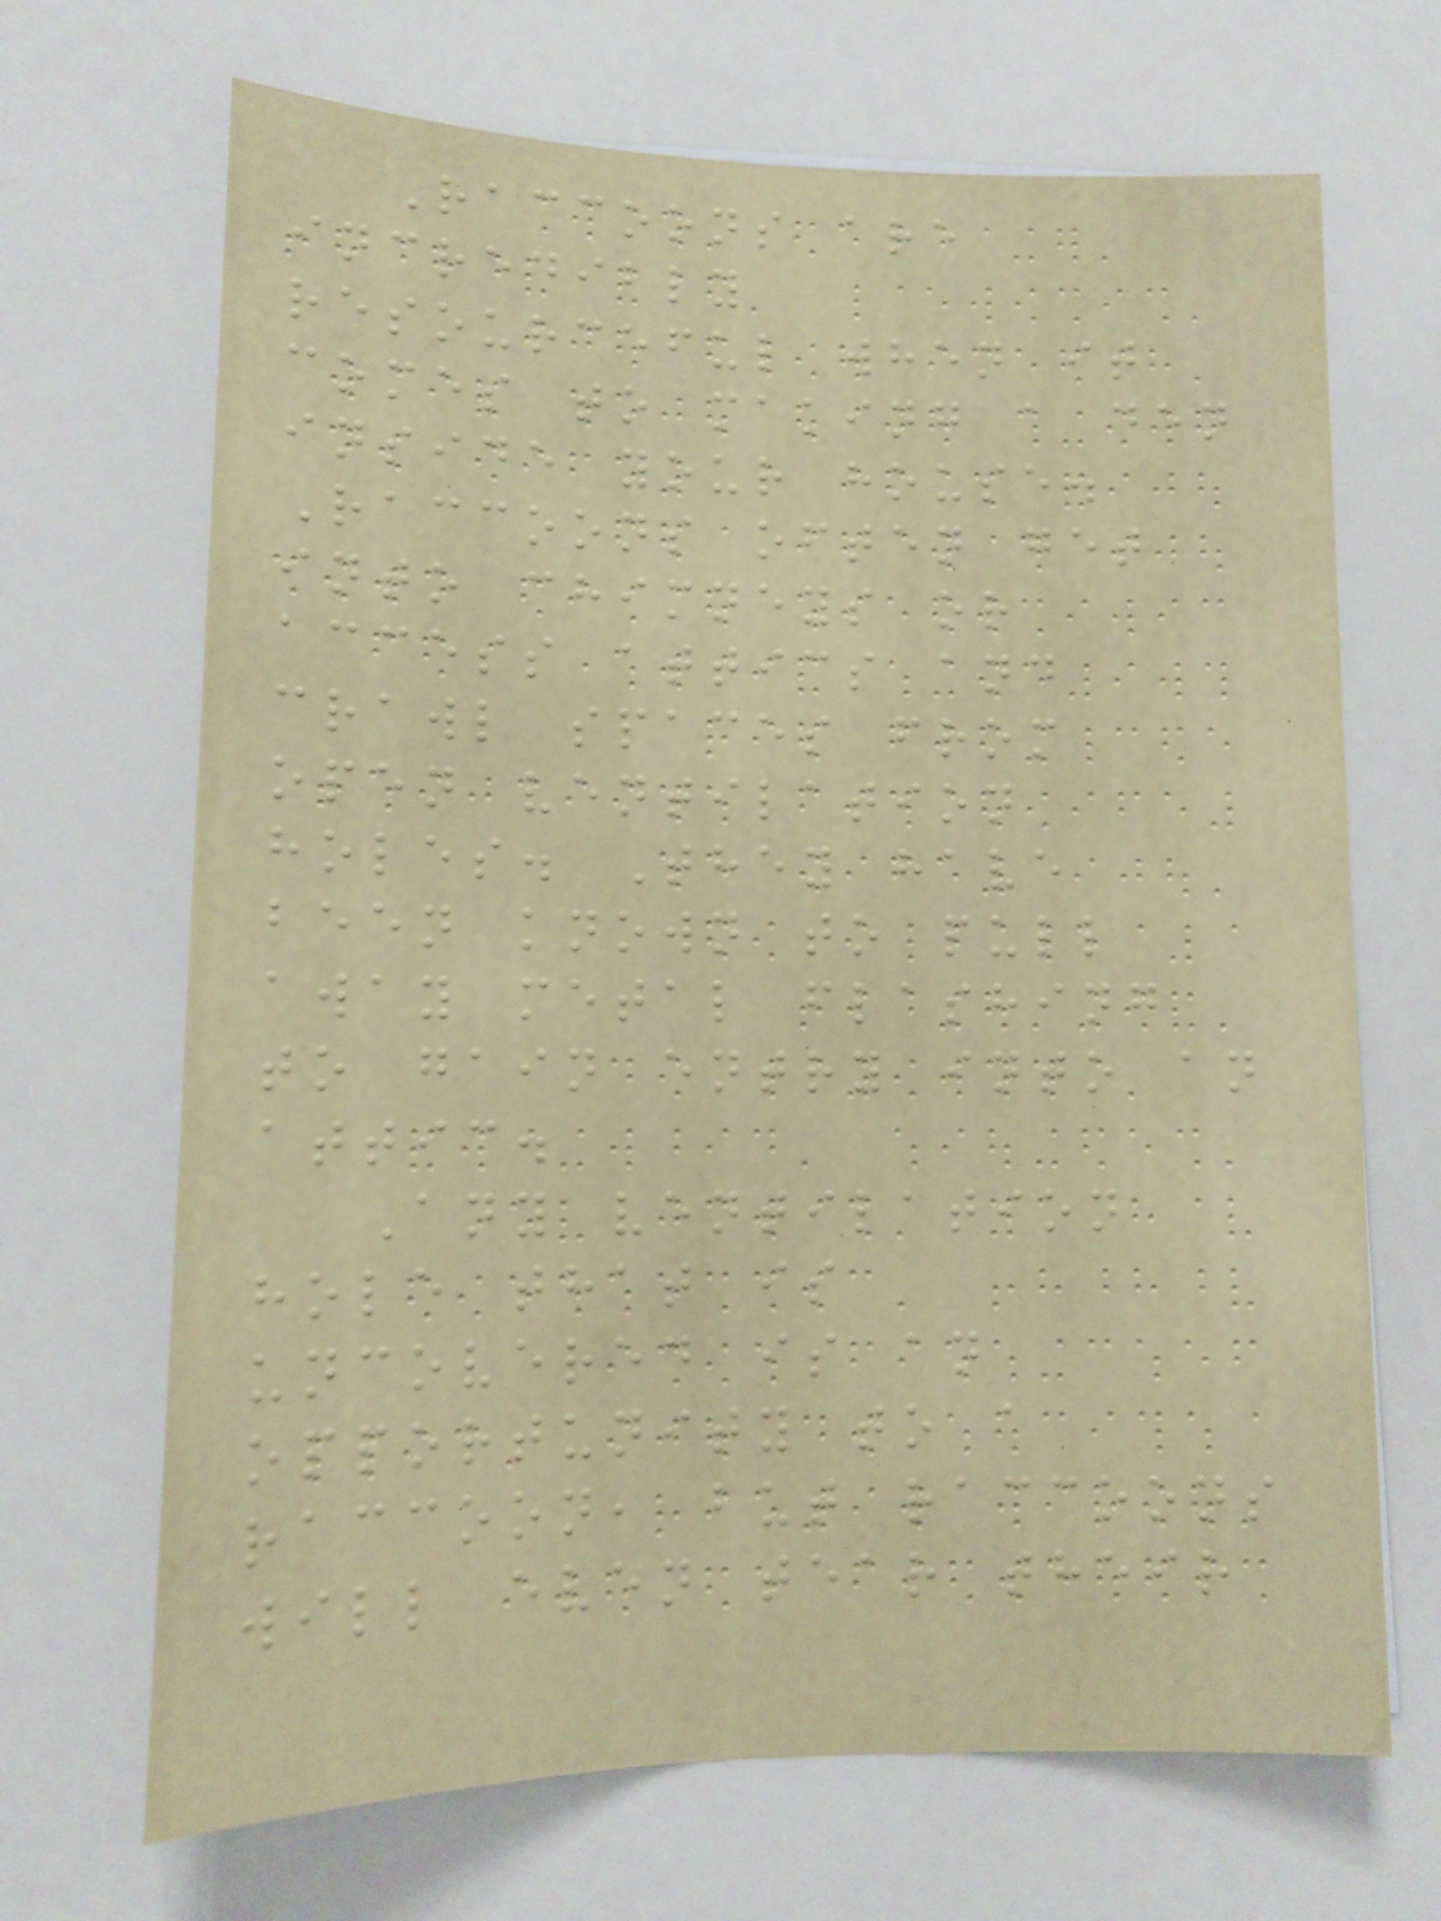Raccoons are
incredibly
resourceful when it
comes to making a den
inside your house.
Raccoons often get
into chimneys or
access attics and
crawl spaces from
open ventilation
holes. They have
been known to pull
away metal flashing
to gain entry into an
attic.
Any ventilation
hole that is
uncovered is an
opportunity to a
raccoon, but raccoons
will even tear their
